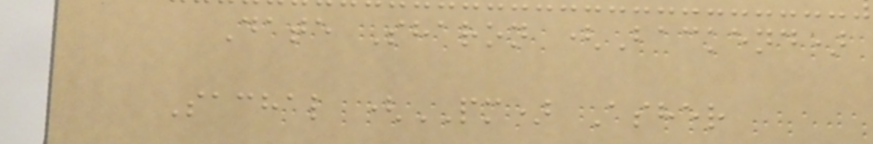Date Sharon (Backend)
Sachal (PM) Asher
